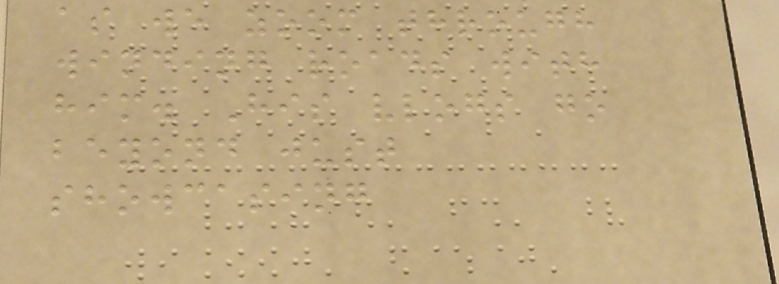as we zoom through
winding roads with
him. His vlogs go
beyond just
showcasing
